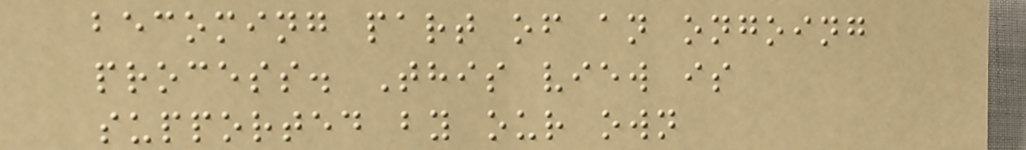becoming part of an ongoing
process. This view is
supported by our own
